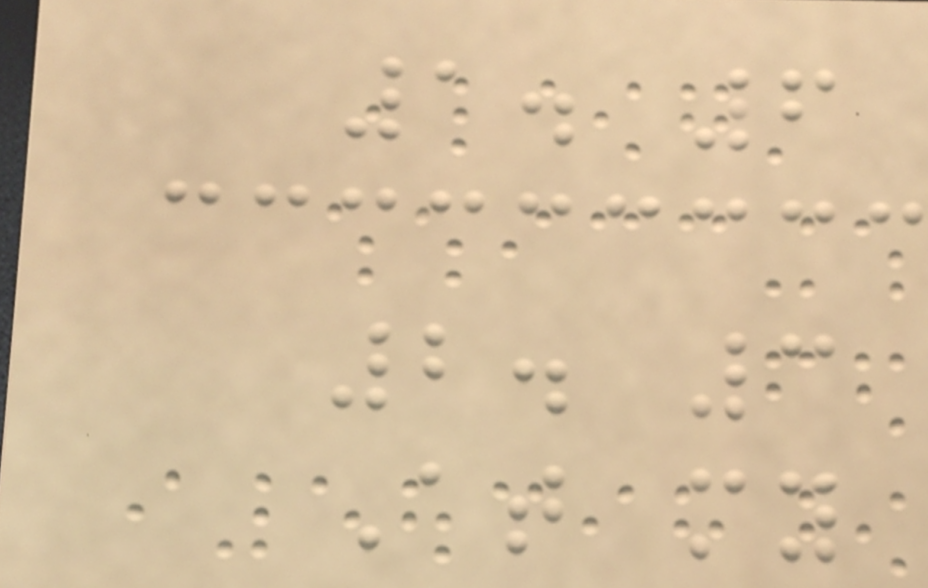1. 6
2. 3
At my
